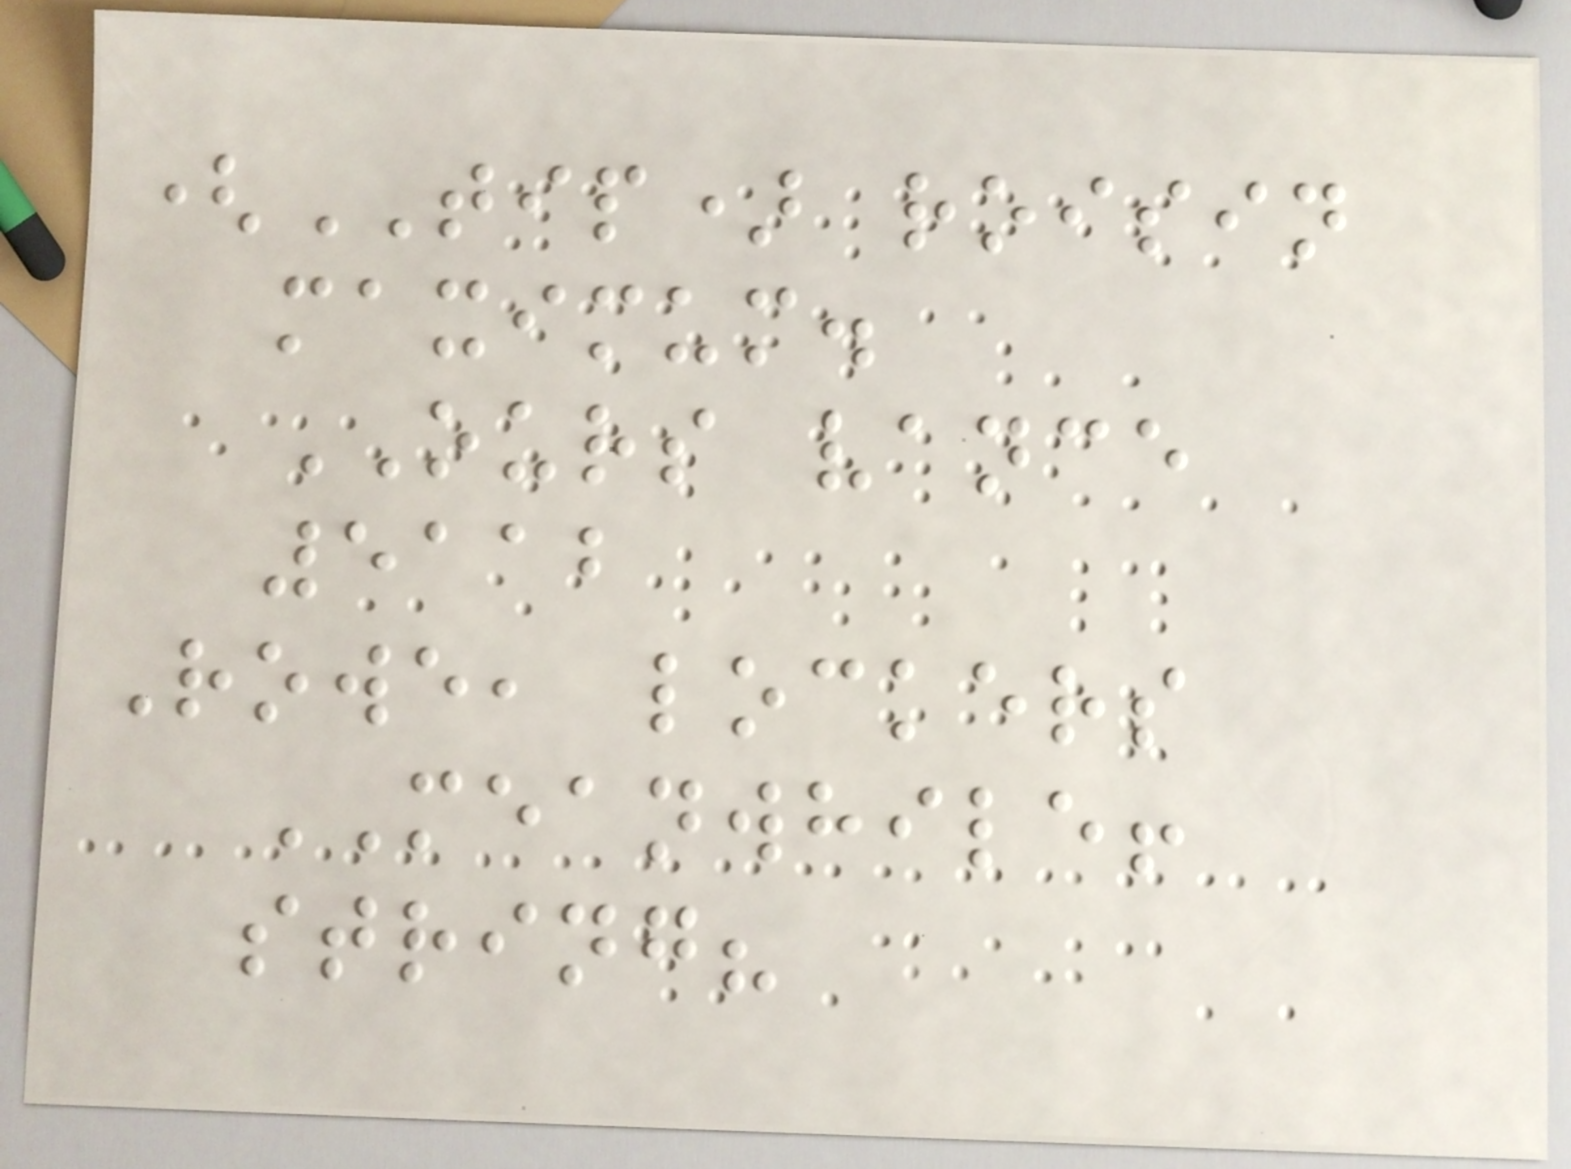(TIP) roisin
maximum.
OURS vance
5112
Rowe, lockers
MEANWHILE!
string?
